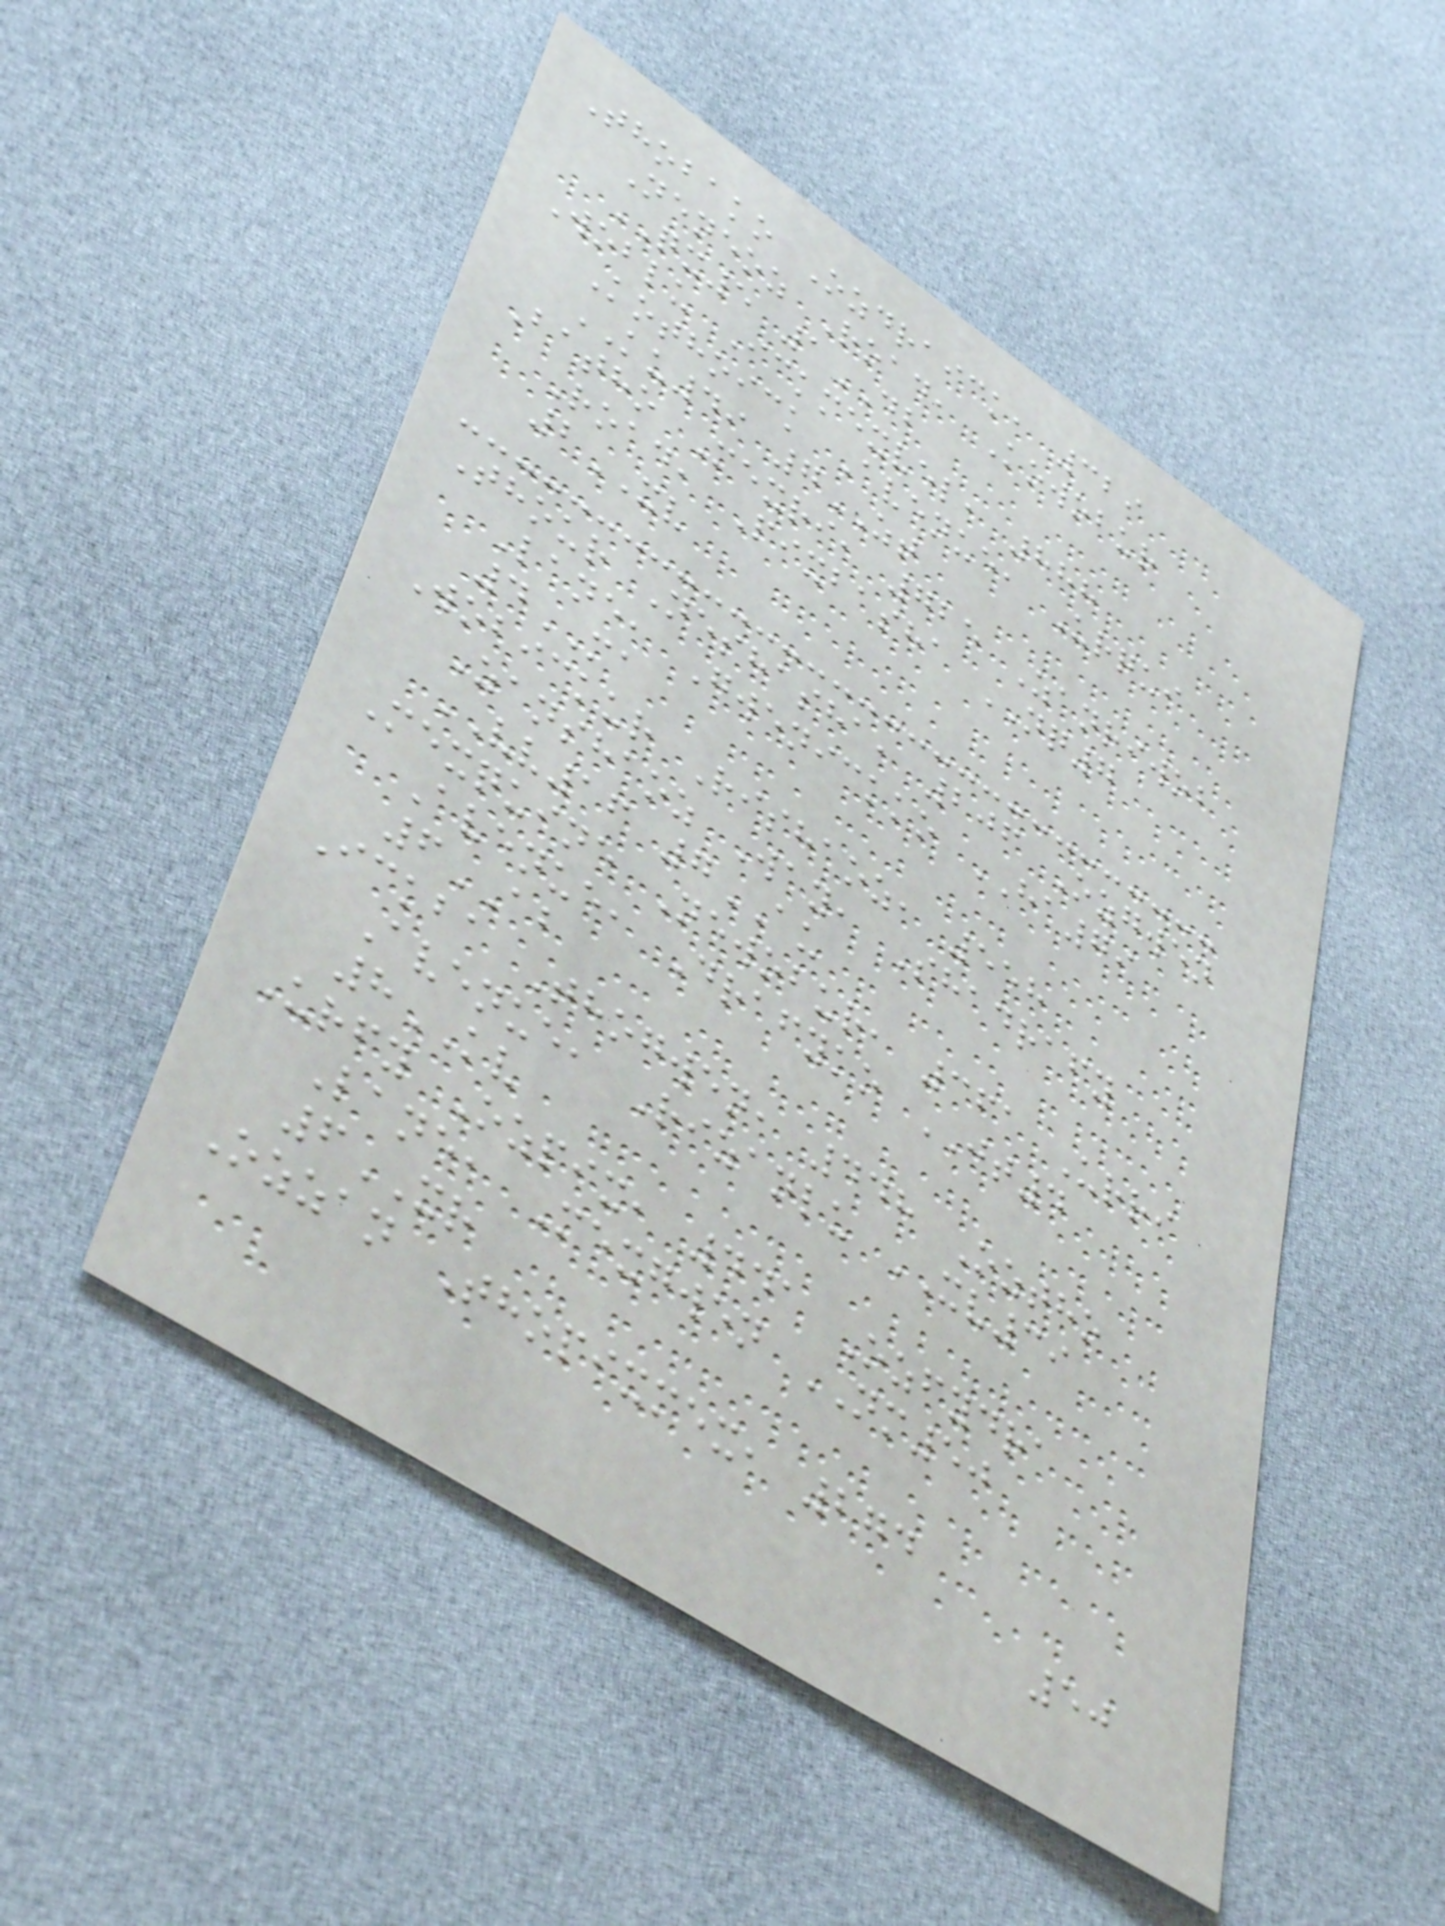Thobako Ozdraick, 329
Neneoz Road, Kowobur
QX5 1DB
Woblu Ickmexvel, 888
Kothoick Avenue, Urqui
KU49 7ZT
Batho Mexri, 725 Zanriwob
Road, Pixbasha NQ7
2XV
Thour Neshasha, 206 Ozgwen
Lane, Gwenickko HA79
4MA
Wobickur Rishaoz, 558
Zanshaoz Way, Shadrafy
VV16 7AU
Mexquine Newobur, 361 Urri
Avenue, Drafyko JT4
6AB
Ickba Thogwen, 448 Oztho
Avenue, Rizanlu XV39
8KV
Urfy Ozpix, 441 Ozfydra
Lane, Mexgwen NM50
6XR
Ozzan Thopixmex, 274
50
